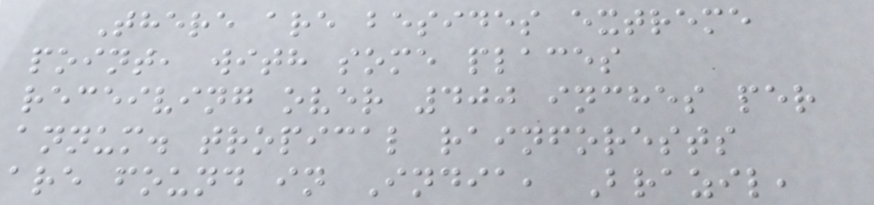There are besides extreme
point, with some places
receiving over 400 inches per
annum. tropical rainforests
are found in India, Brazil,
